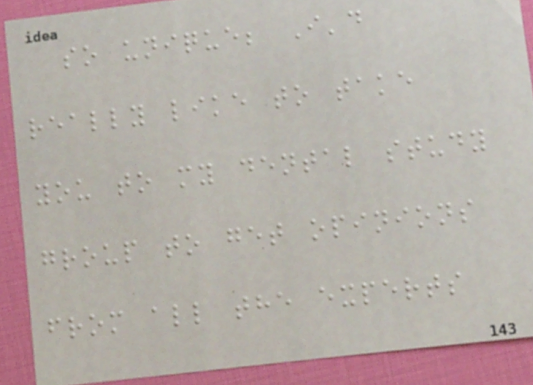so unique; I'd
really like to take
you to my dental study
group to get opinions
from all the experts
